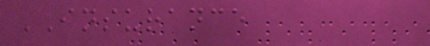INSURANCE
